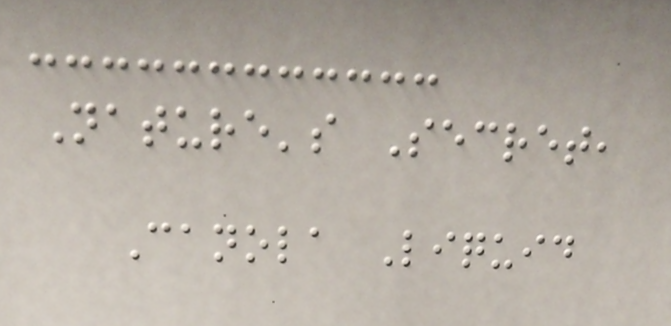Nature's Secret,
Canola Liquid
